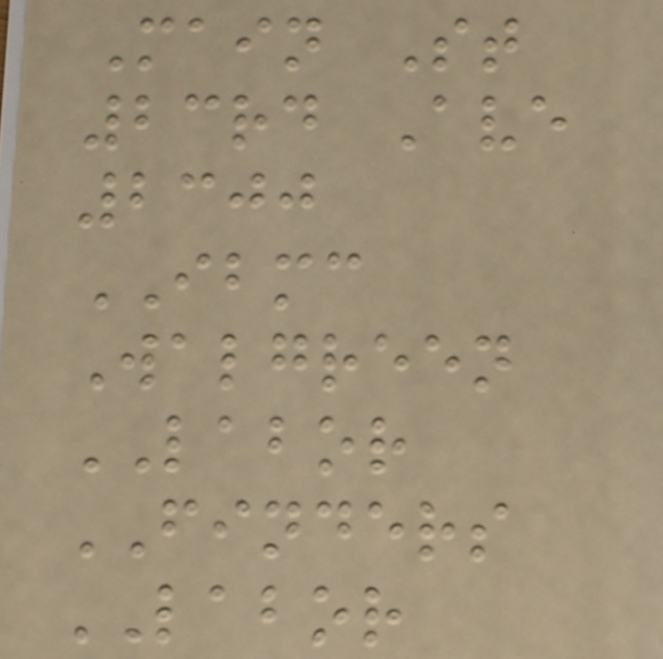Main St
23rd Ave
2300
IBMC
Walgreen
LABOR
FINDERS
LABOR
